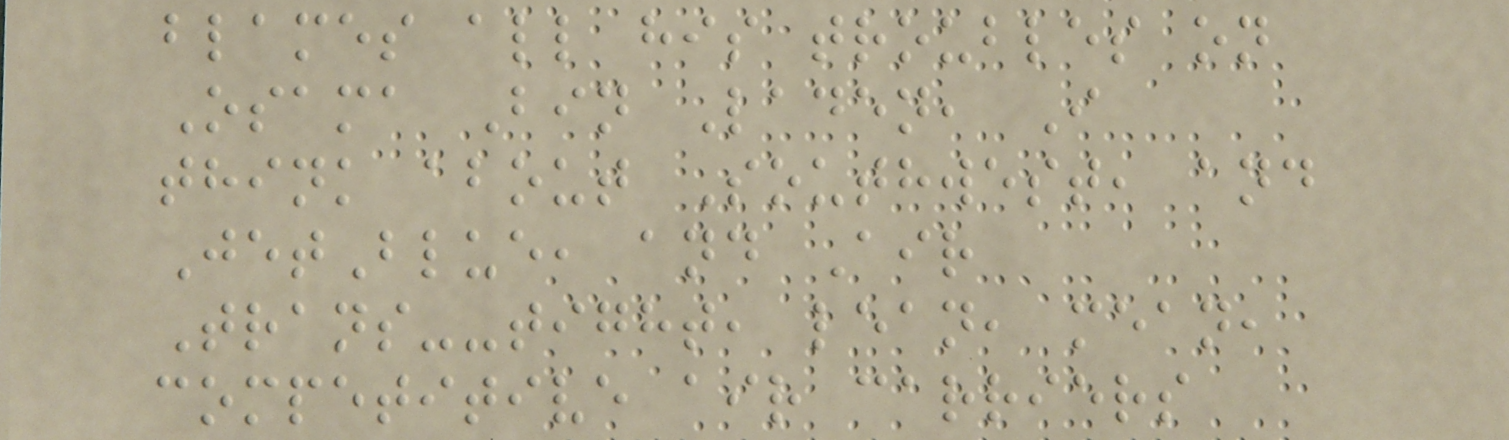blames all his troubles on
Osama Bin Laden, I
think about Southwest, and
JetBlue, and Air
Trans--tight, lean, mean,
competitive air carriers
